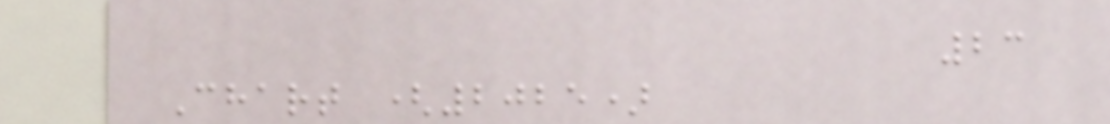23
Chart (2025)
